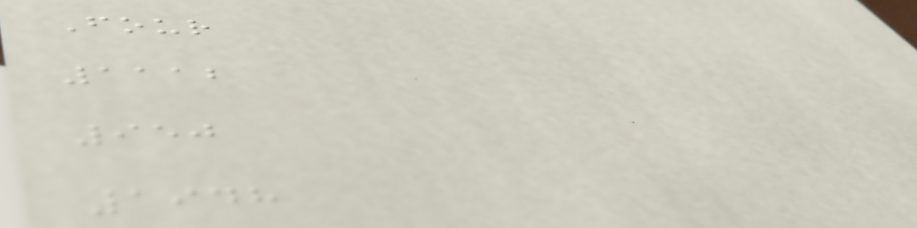Four
1112
950
1948
